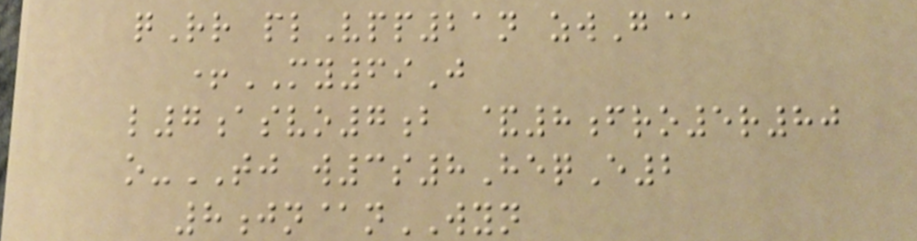qRr plVpp21n zwG@
+MY69J
l7asvo7b &8fro5r80
o-TJ w3s8HeqE2
8jn@nWYN
